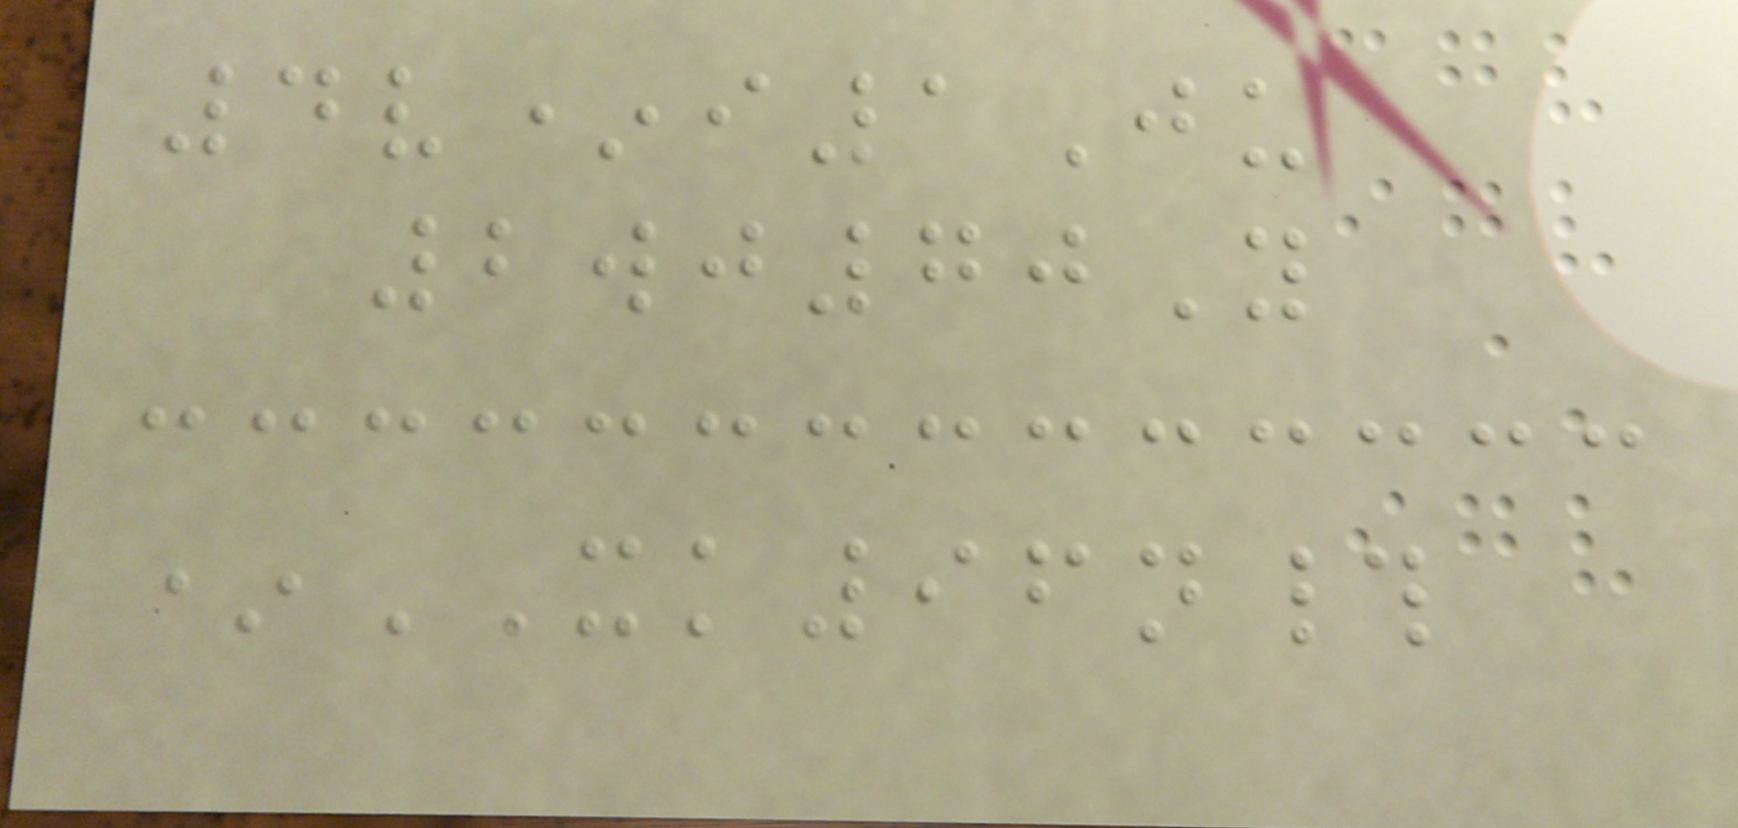4v*i1Ju
2wj70Y
*XK96n#
